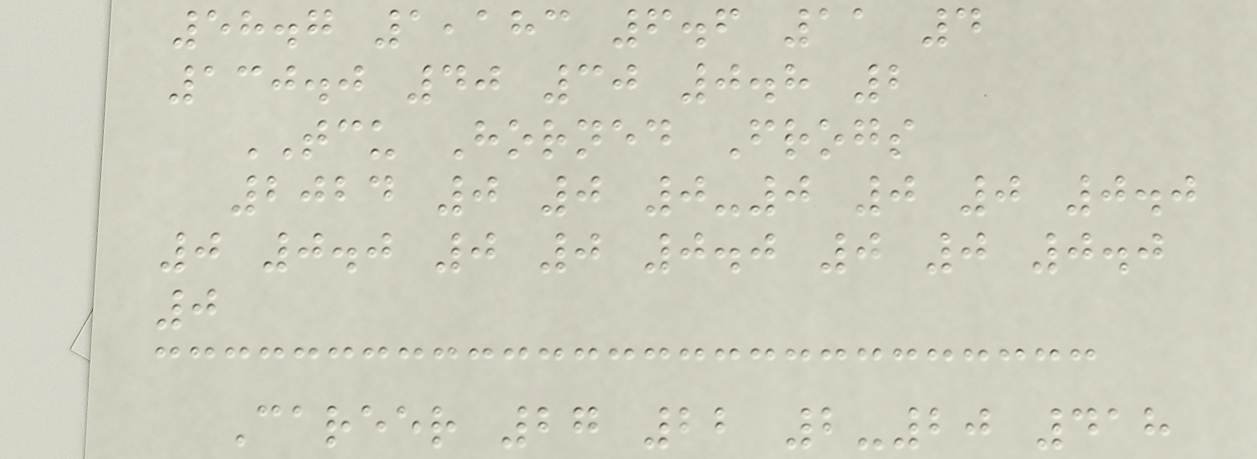58.7 1,183 6.6 11 4
130.0 40 30 0.8 2
TCU Horned Frogs
2024 0 0 0-0 0 0 0.0
0 0.0 0 0 0.0 0 0 0.0
0
Career 27 22 2-20 418
